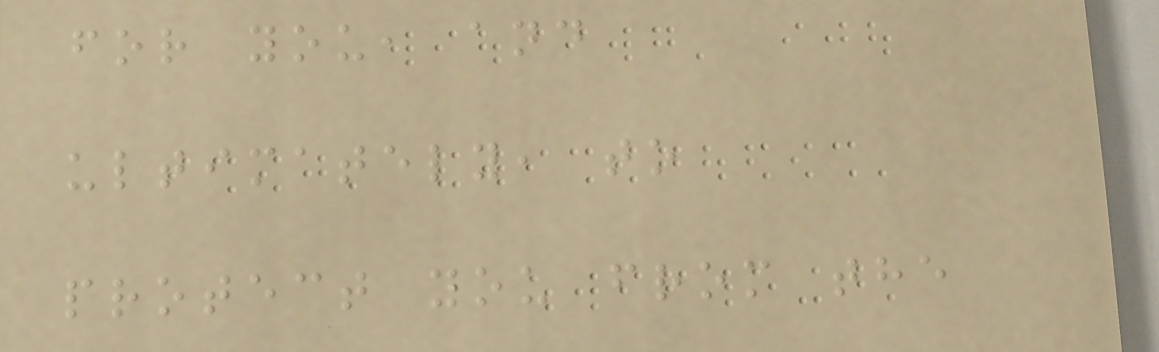for you, and
ultimately, to
protect you from the
